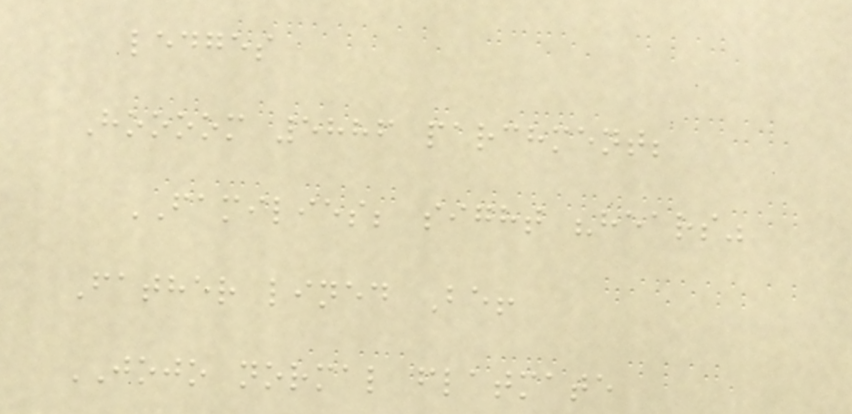ledges
Hoooom 5886 parchment;
FAMILIES; sight "hears"
Father lined Be!
JOJO normal flatmate
